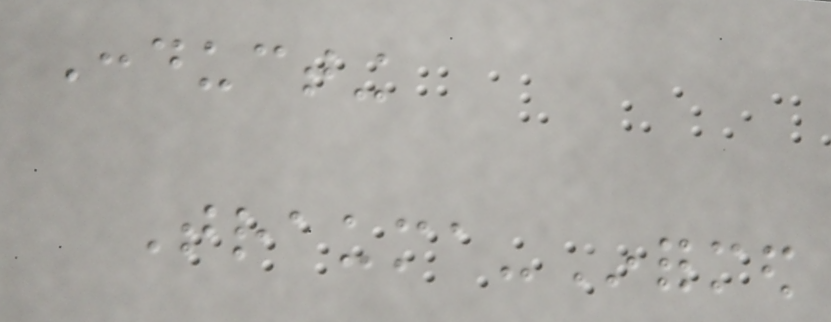Conducting
Trauma-Informed
